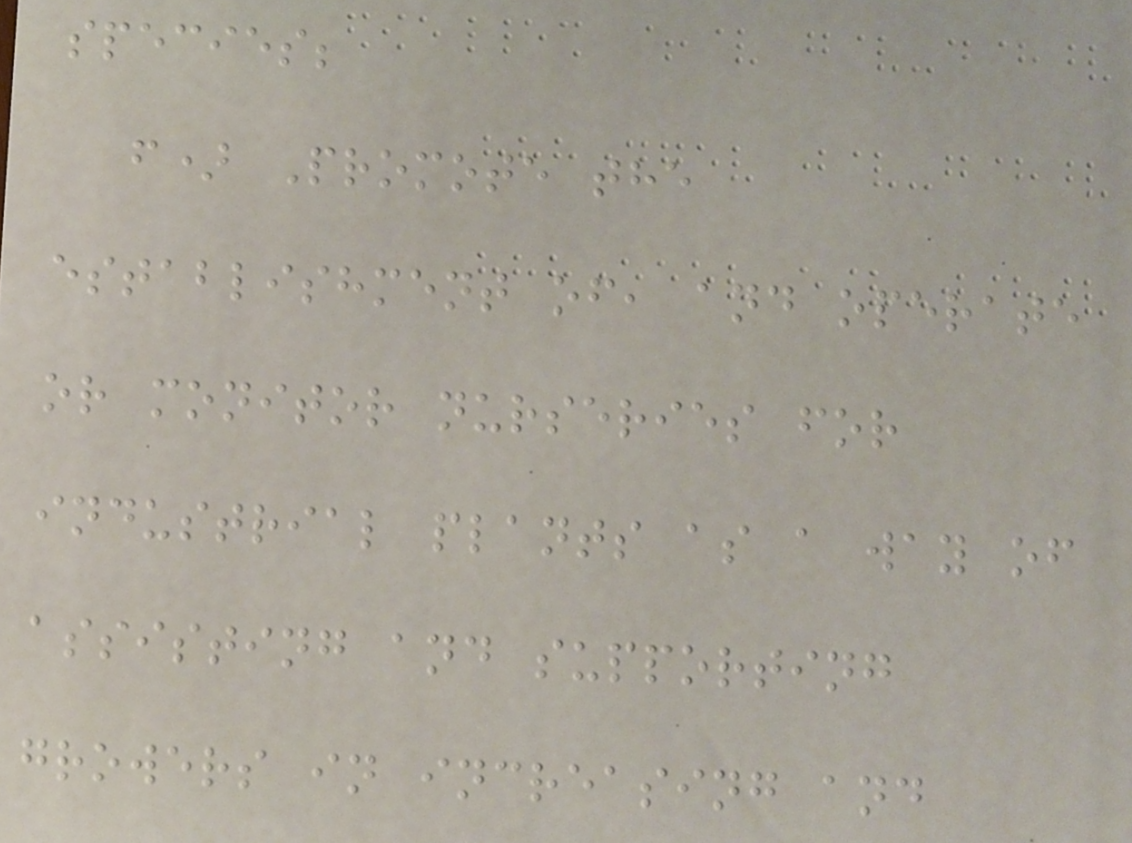species;
f) Promote the
establishment of, and operate
or monitor nurseries for
industrial plants as a way of
assisting and supporting
growers in increasing and
